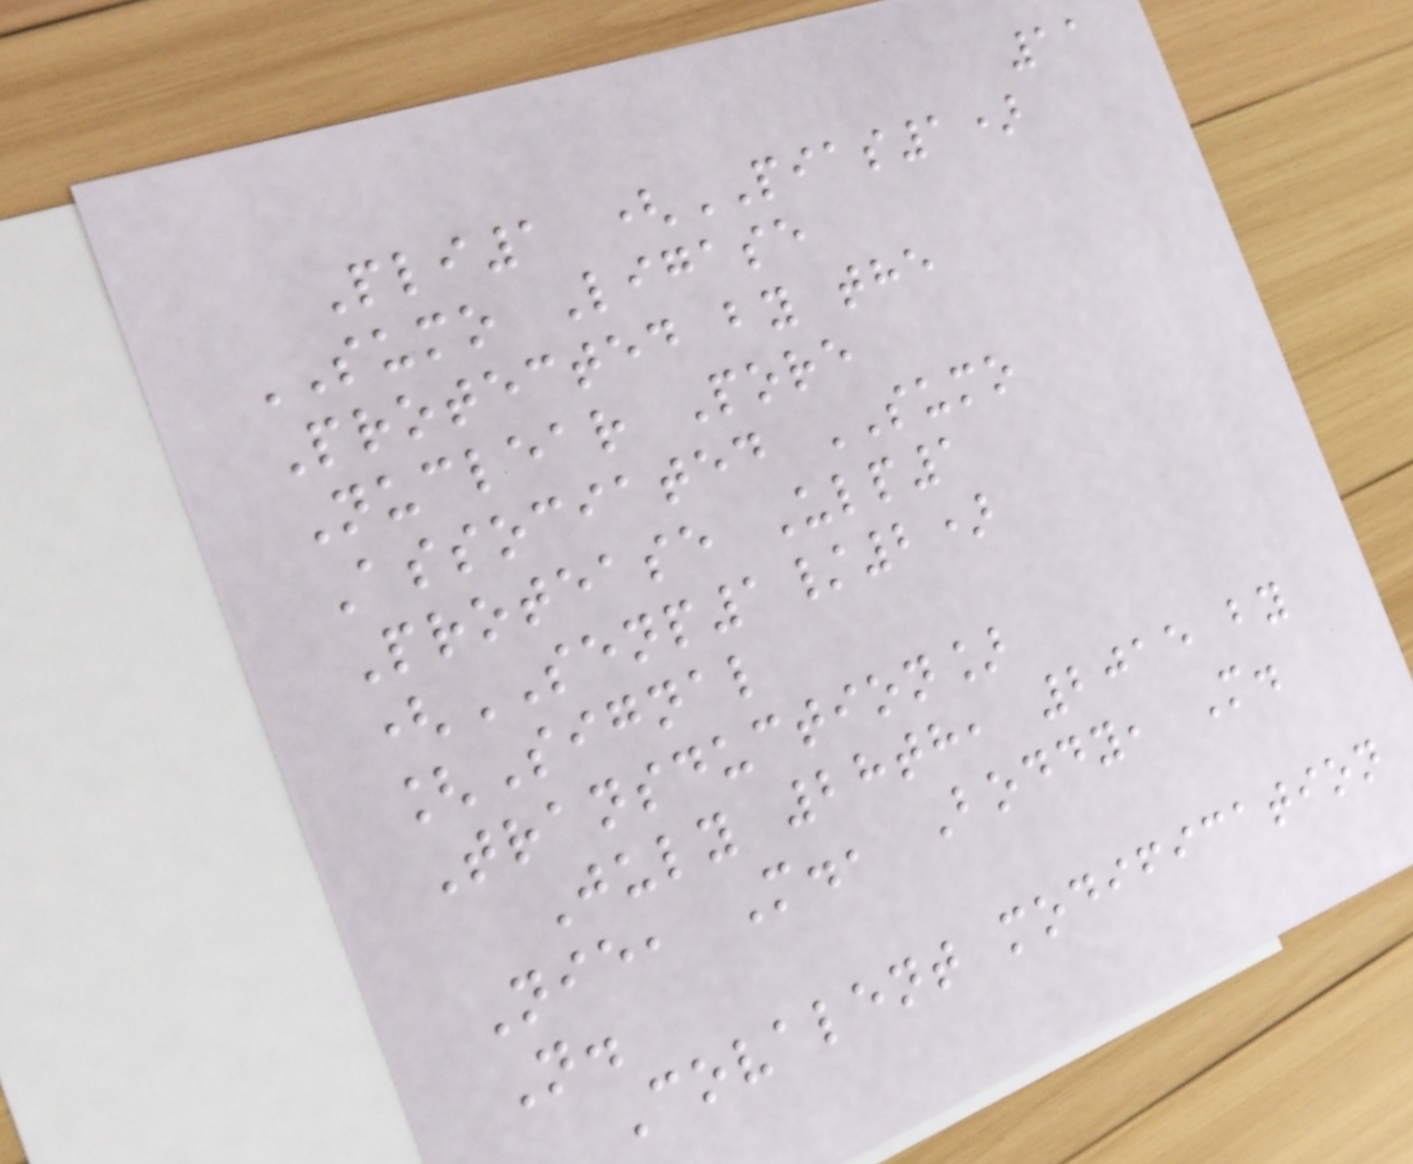11
Pli1 (PIAS1)
SUMO Ligase
Protected by the
Nuclear Pore
Associated SUMO
Protease Ulp1
(SENP1/2)
[Signal
Transduction]
July 28th, 2015 by
Nie, M., Boddy, M.
N.
Covalent modification
